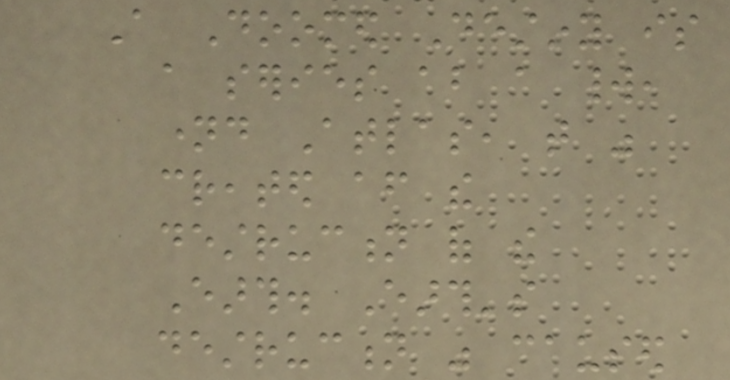A Doomed Destiny is
a series about a world,
named Atlas, that was
created after the
destruction of the
Earth. Earth's
destruction was caused
